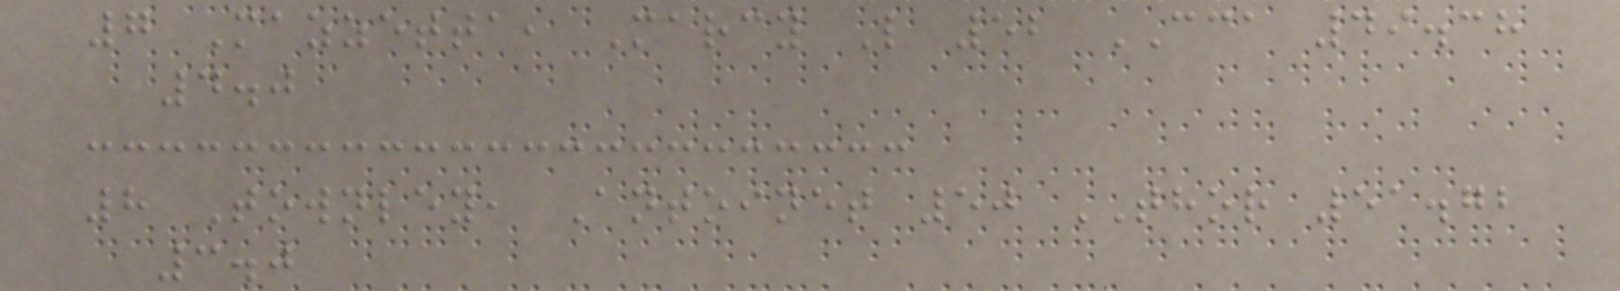7 Mazzetta, Marcy L 52 CCA 49.38
4.0
8 Townley, Antoinet 50 THOR 51.72
3.0
